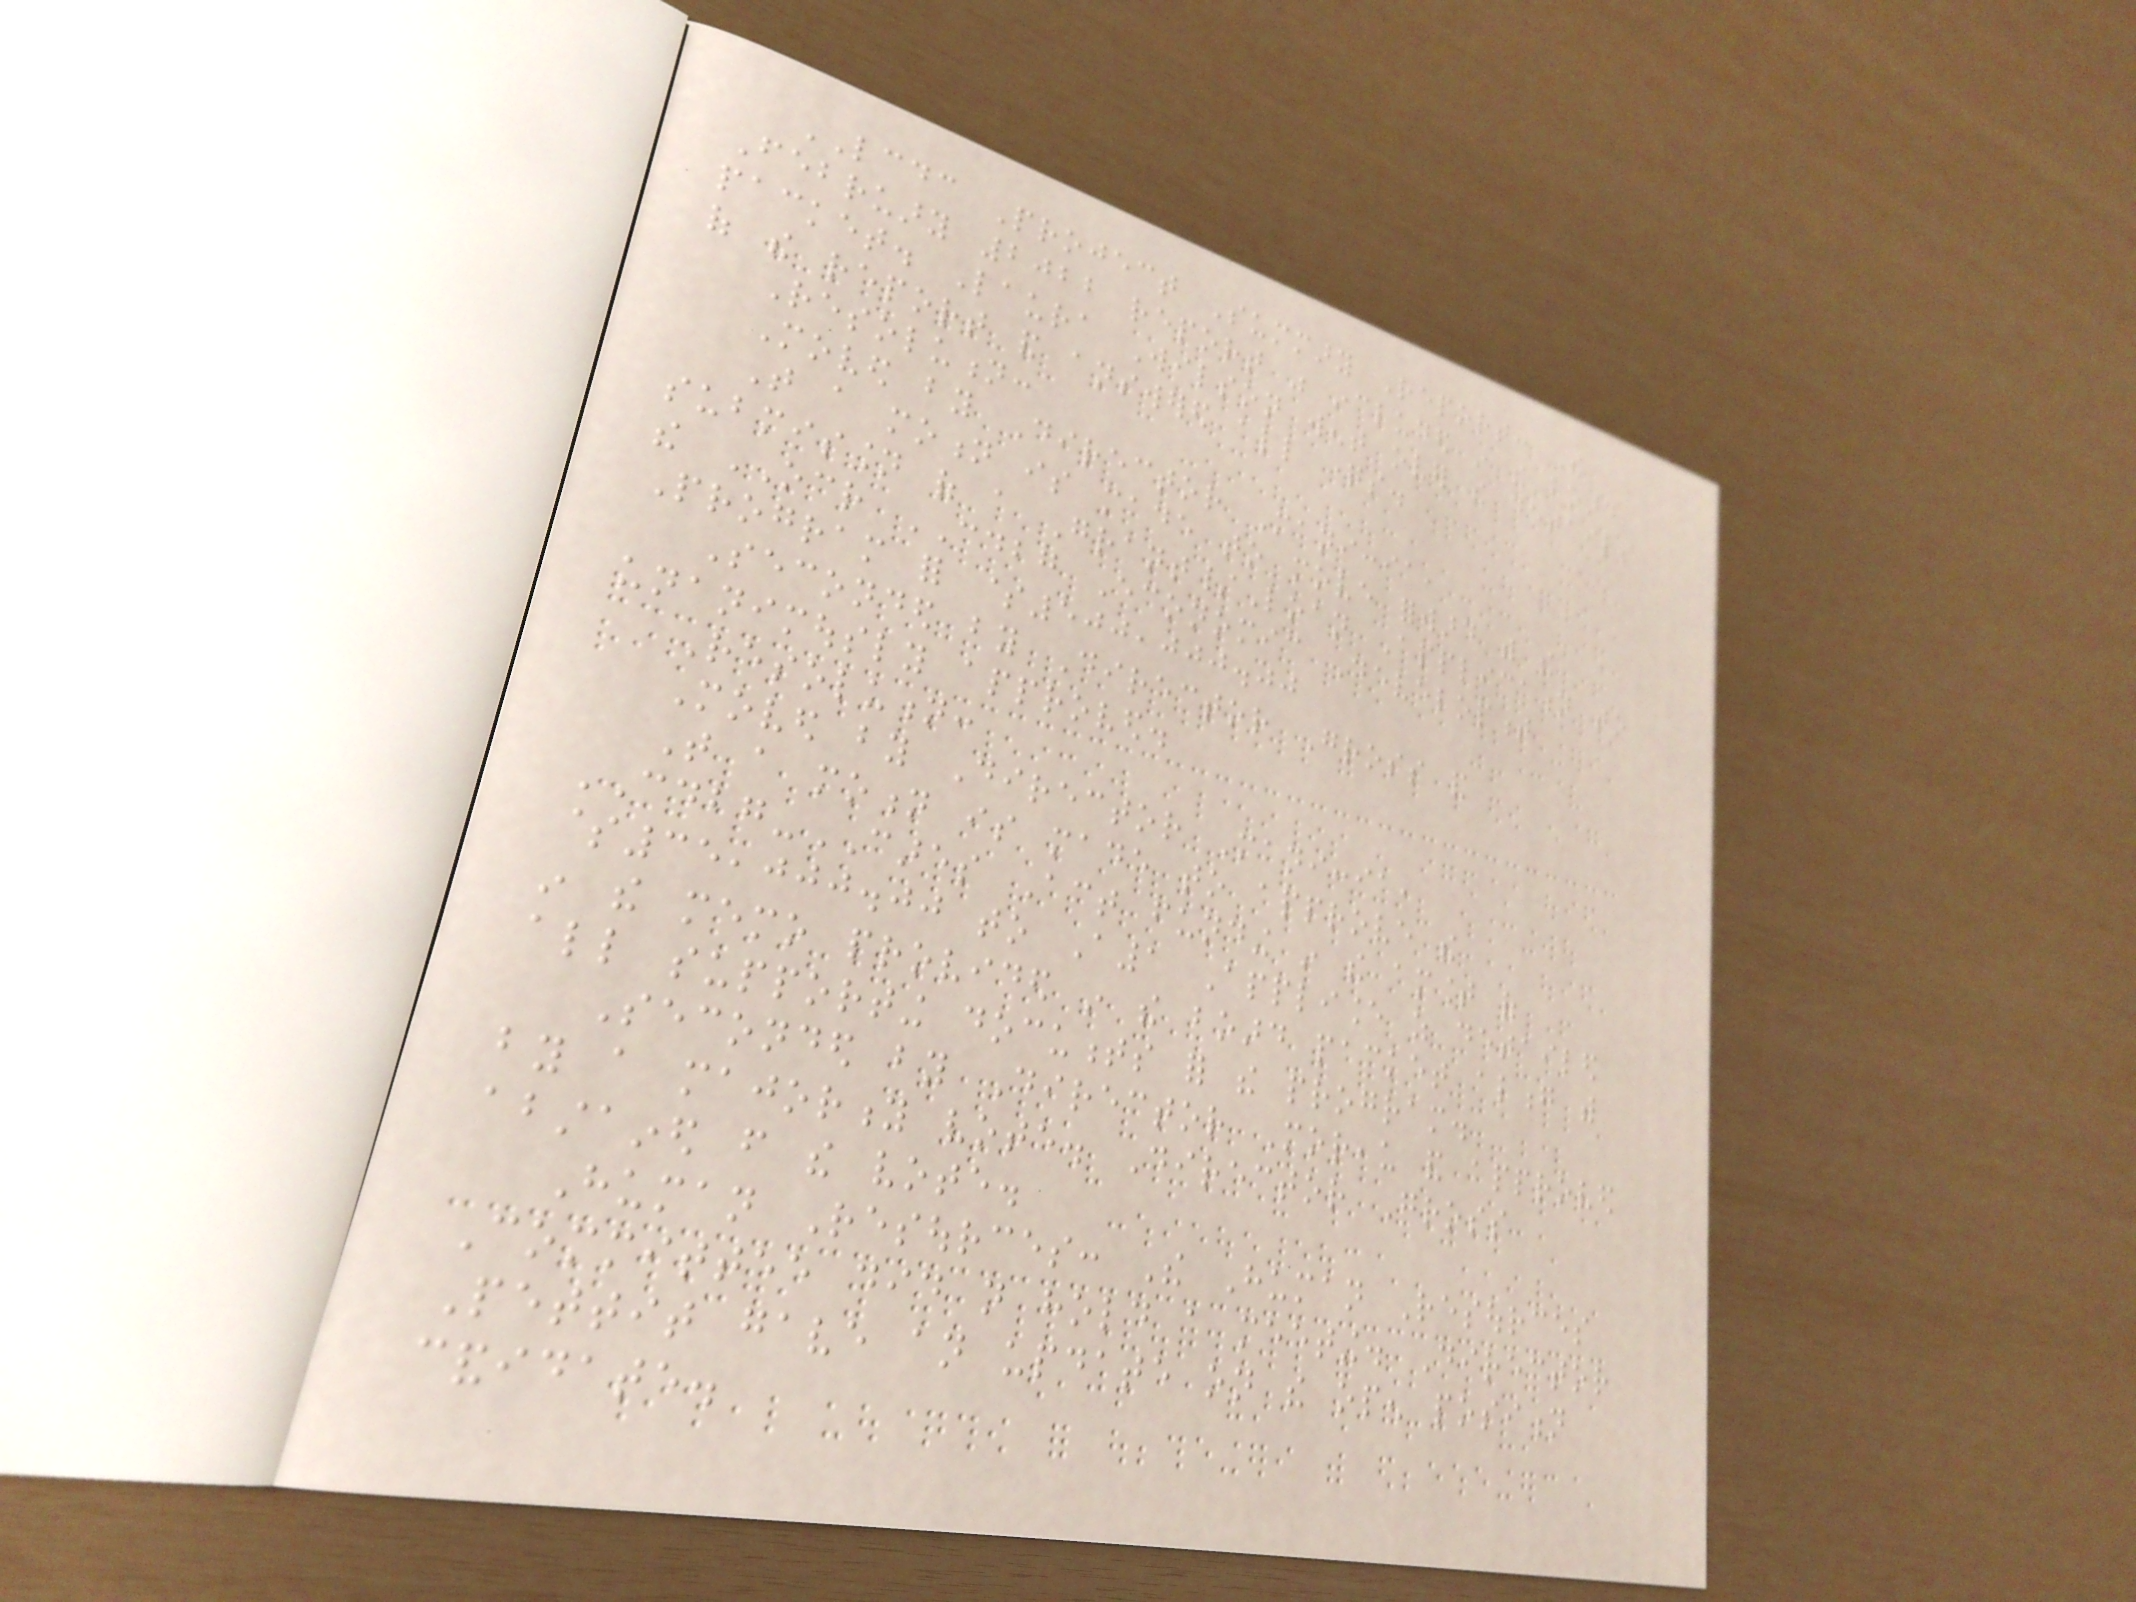LCDC Project Summary Report: The
February 2022 report was included in the board
packet. Laura Wilson went over the details
of the report and answered all questions.
Resolution:
Moved by Director Maniccia,
That a motion is made to move forward with the
submission of a Grant/Loan Application to
the OCR CDBG Economic Development
Program for $500,000.00
Seconded by Director Gross and
unanimously approved.
Resolution:
Moved by Director Maniccia,
That a motion is made to approve the
CDBG-CARES Act funding in the amount of
$35,000.00 to A1 Appliance as detailed
in the memo provided in the board packet along with
all supporting documents for the program.
Seconded by Director Moreau and approved
by a majority vote. Director Gross
abstained from the vote.
Human Resources: The Human Resources
Committee did not hold a meeting. Director
Pettit gave an update on the open position
candidate.
